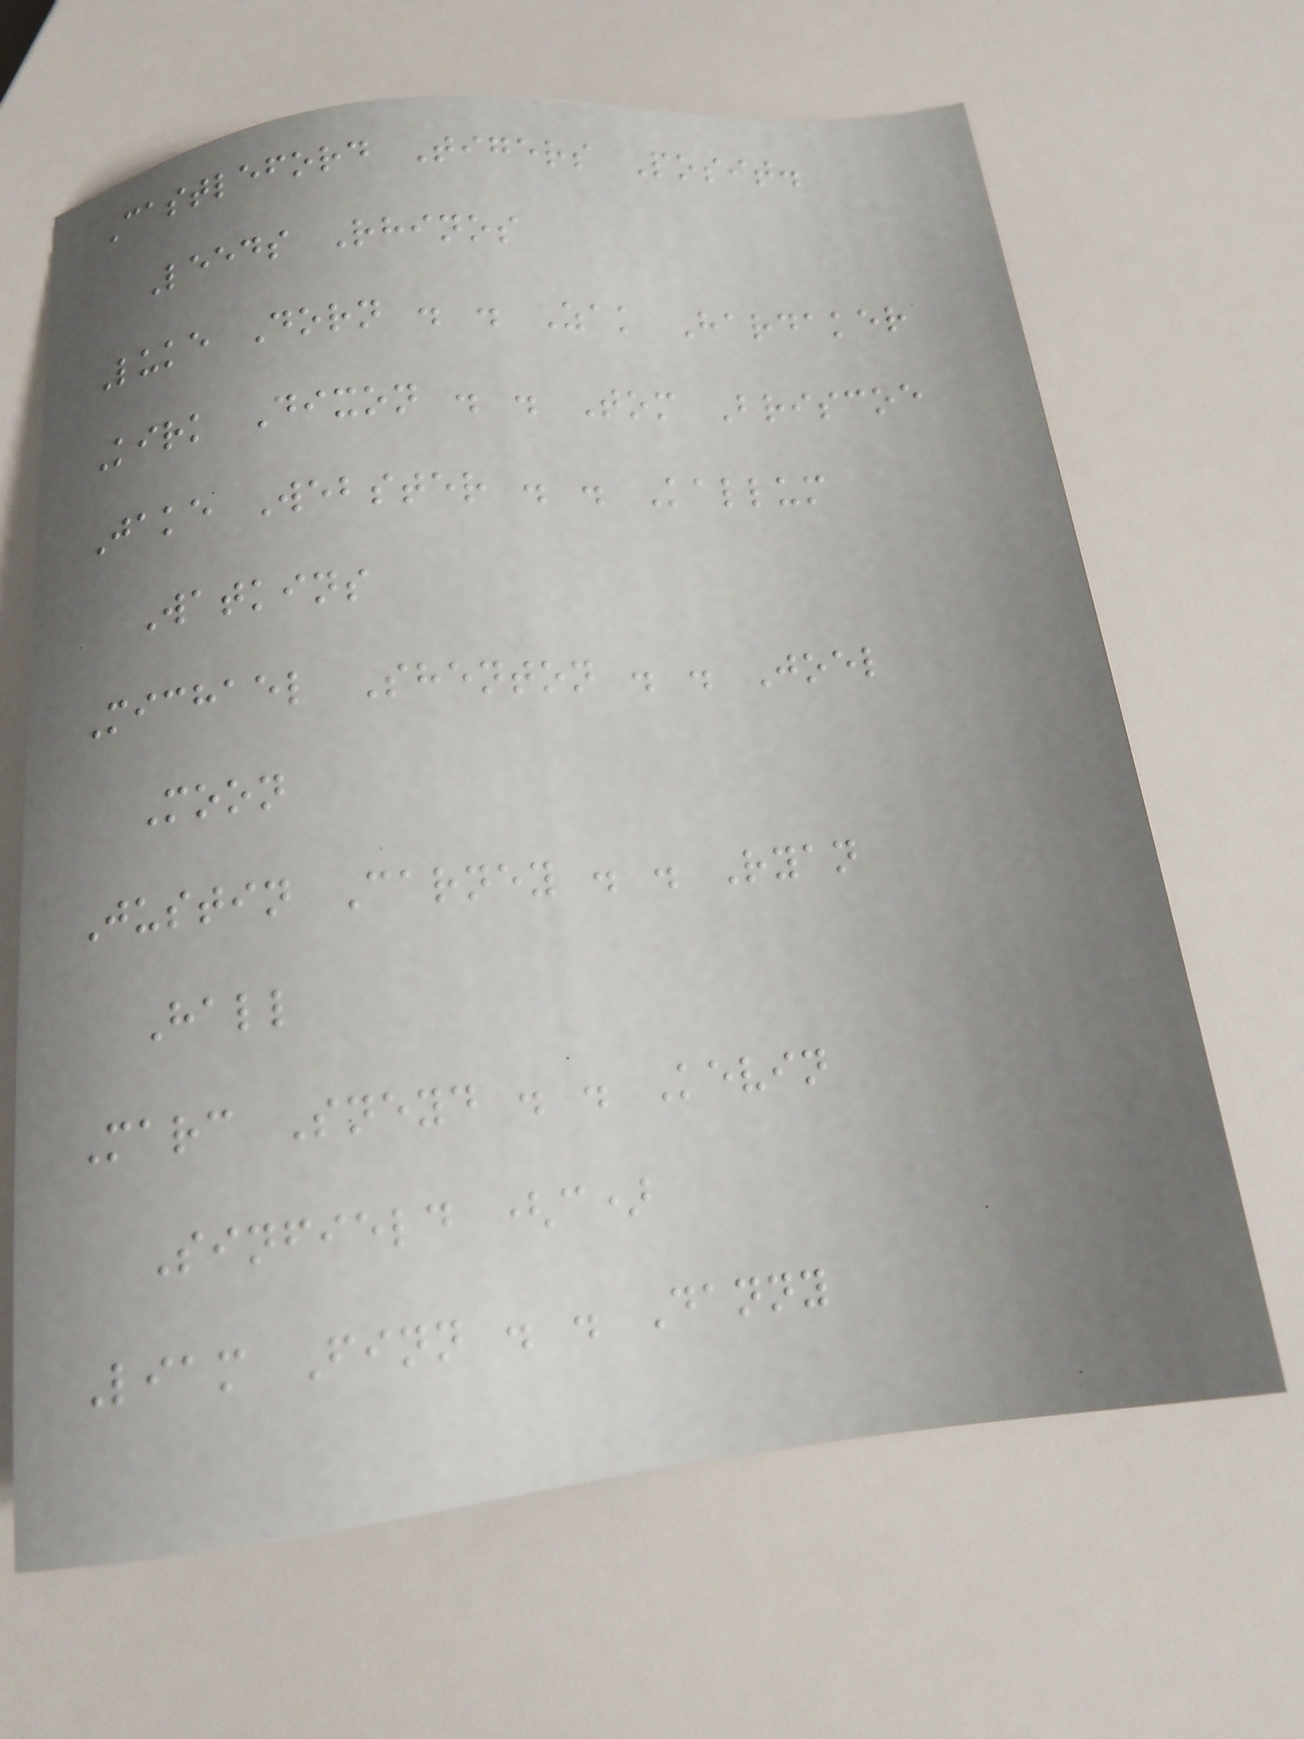Castleford Tigers Posit.
Leeds Rhinos
Luke Dorn . . Zak Hardaker
Kirk Dixon . . Tom Briscoe
Jake Webster . . Kallum
Watkins
Michael Shenton . . Joel
Moon
Justin Carney . . Ryan
Hall
Marc Sneyd . . Kevin
Sinfield (c)
Liam Finn . . Danny
